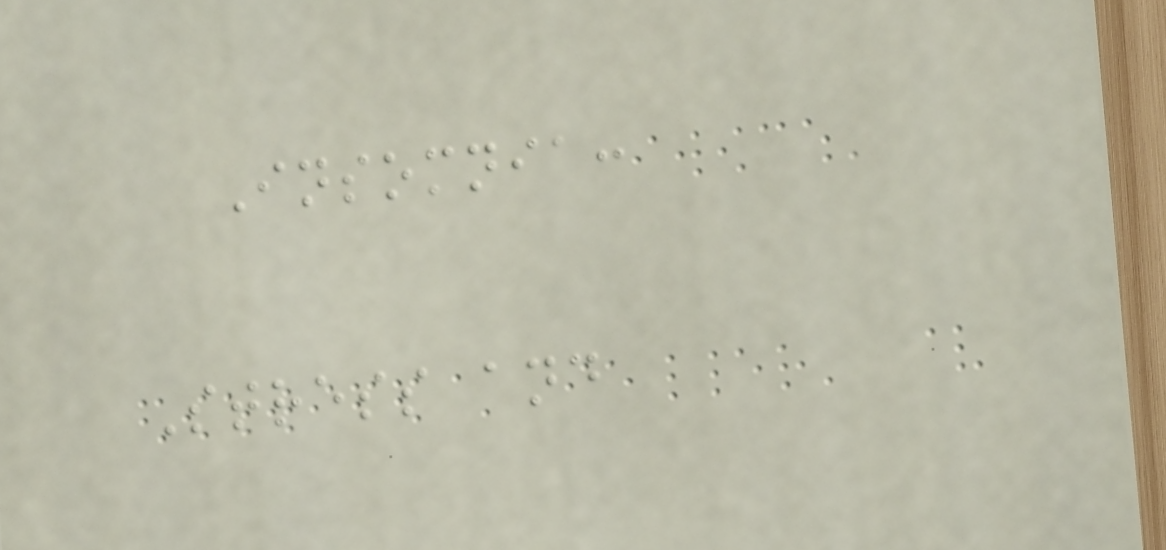Insomnia:
Stress and
